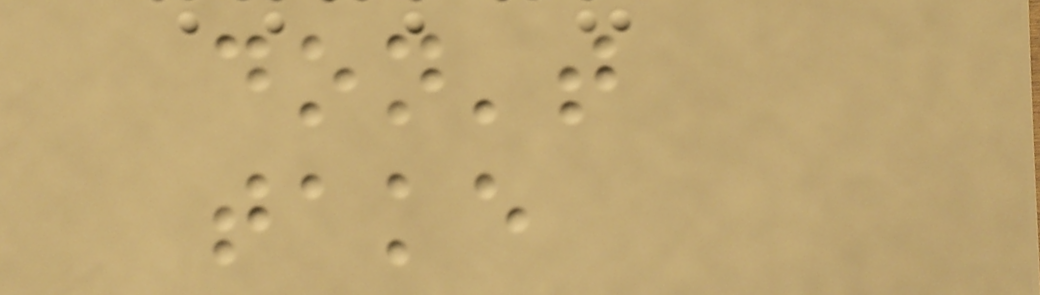don't
take
